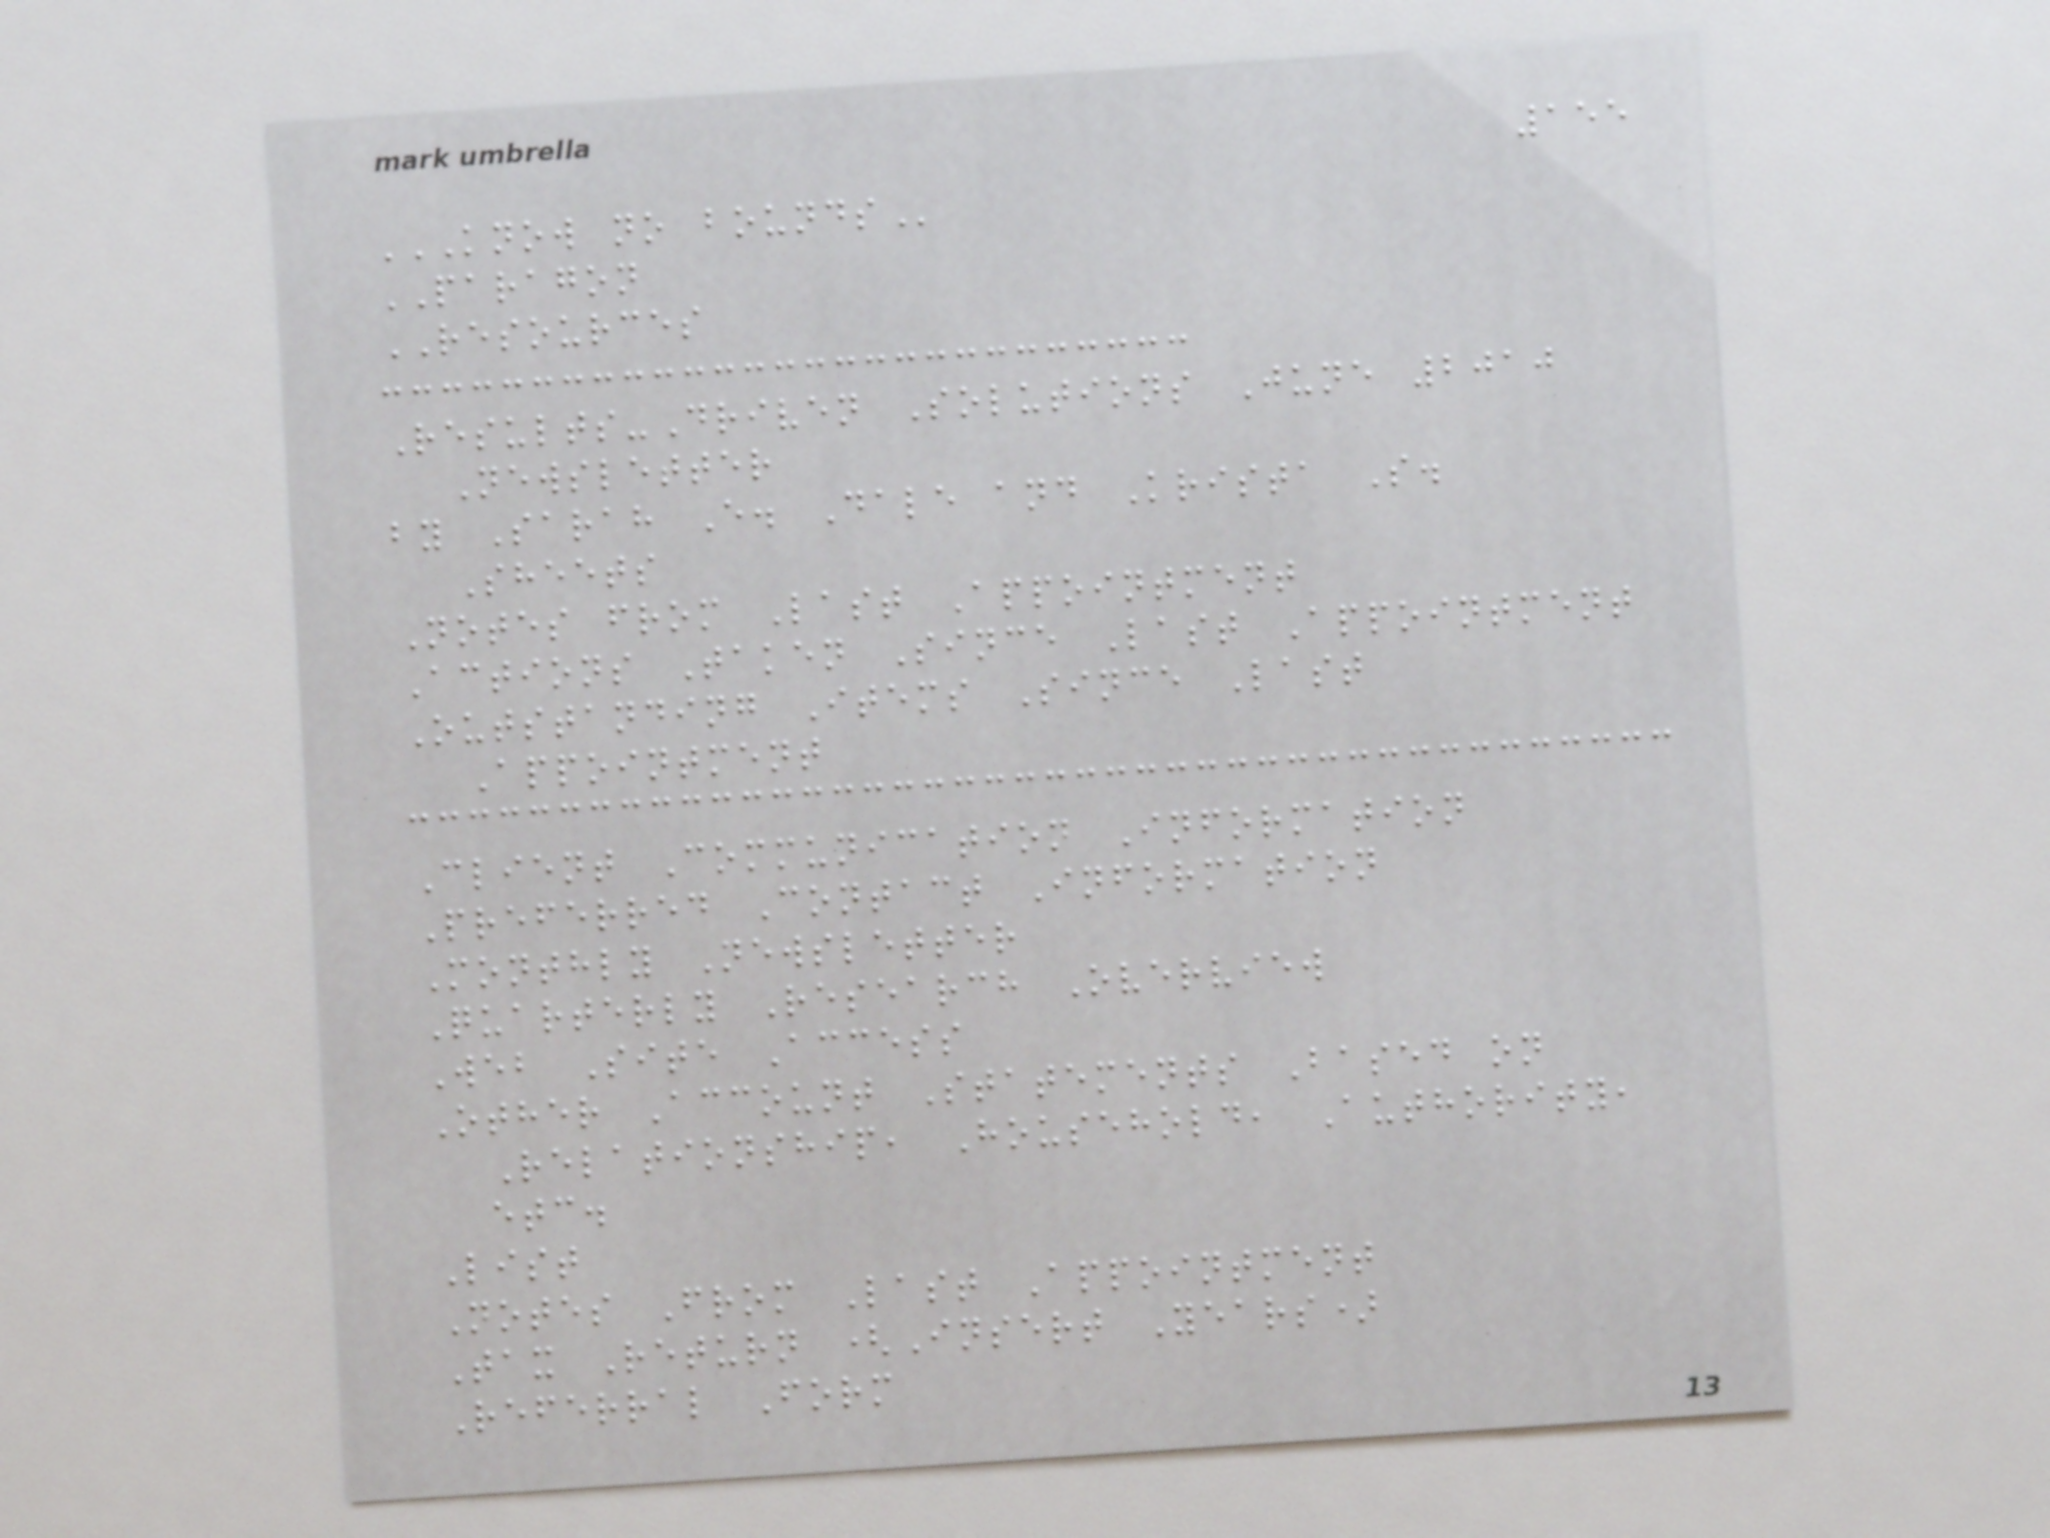155
KNOW NO BOUNDS
PARAGON
RESOURCES
Results-Driven Solutions June 2010
Newsletter
by Sarah E. Dale and Krista S.
Sheets
Notes from Last Appointment
Actions Taken Since Last Appointment
Outstanding Items Since Last
Appointment
Client Communication Information
Preferred Contact Information
Monthly Newsletter
Quarterly Research Overview
Web Site Access
Other Account Statements Based on
Relationship, Household, Authority,
etc.
List
Notes From Last Appointment
Tax Return (Insert Years)
Referral Form
